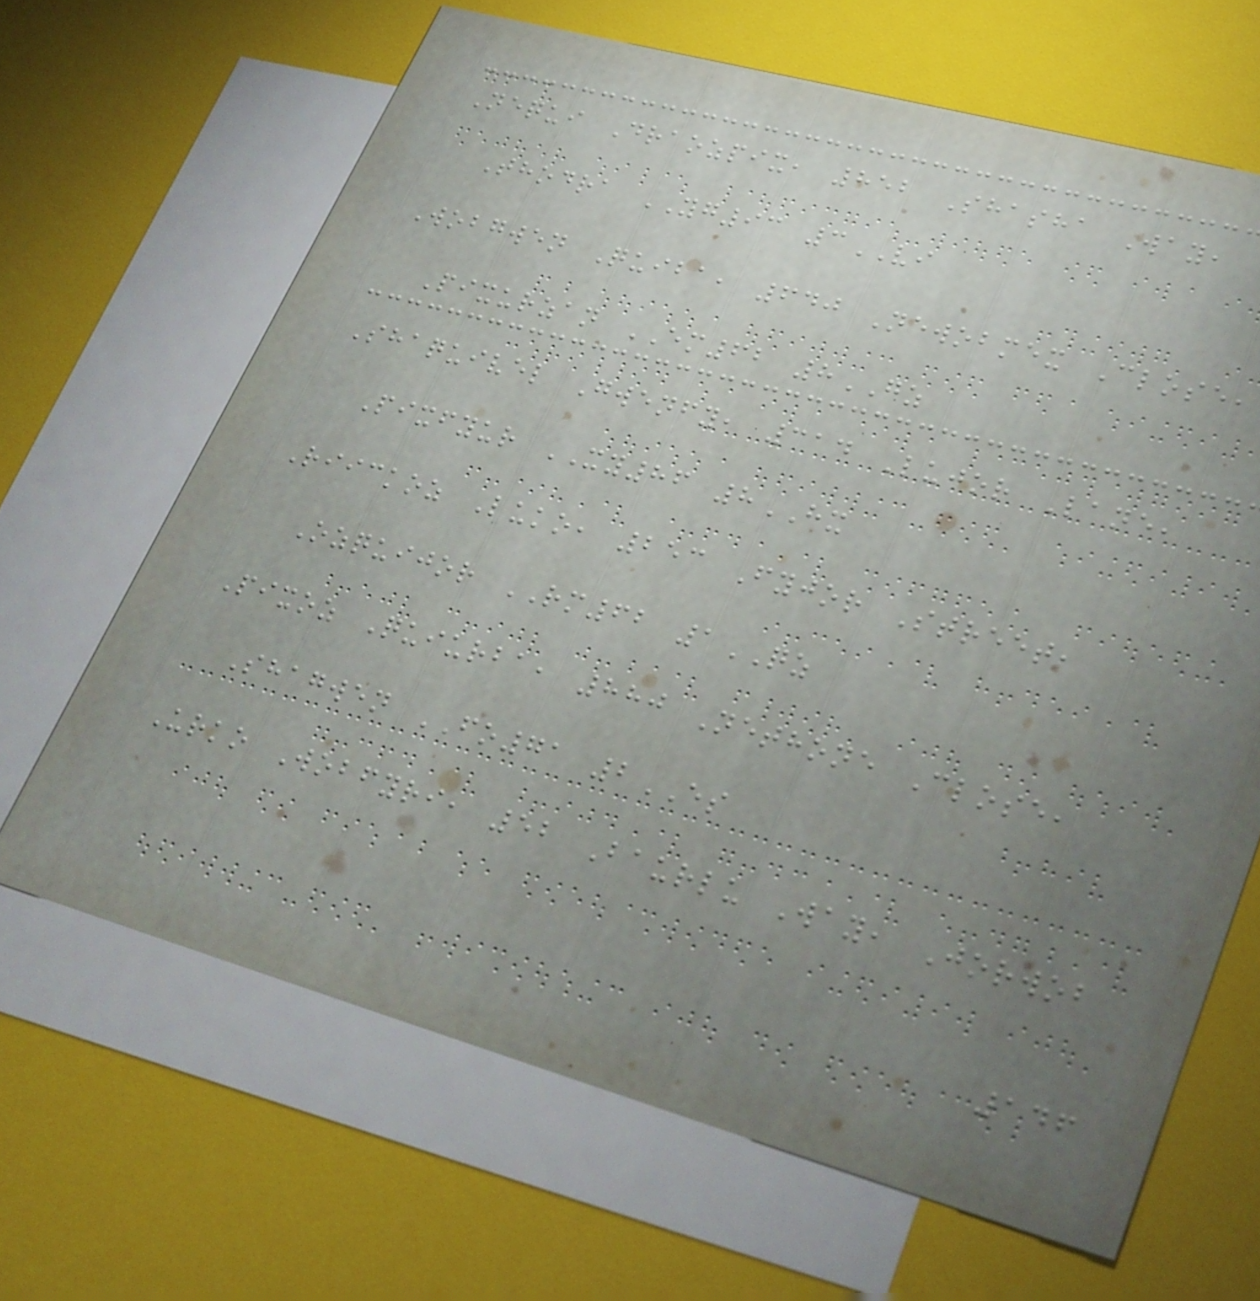Nequi Draozpix, 852 Shasha Way,
Thodra YG93 3VI
Wobgwen Quiba, 640 Newobmex Close,
Pixurzan EM62 8GZ
Shaquivel Gwenfy, 314 Lujor Lane,
Pixfyur XY86 8HX
Riickoz Luko, 253 Fyjor Street,
Ozquijor RM62 1QZ
Pixoz Quiurba, 880 Nethone Close,
Shagwen FO71 2ES
Urko Wobfyri, 52 Baurlu Way, Jorwob
146
